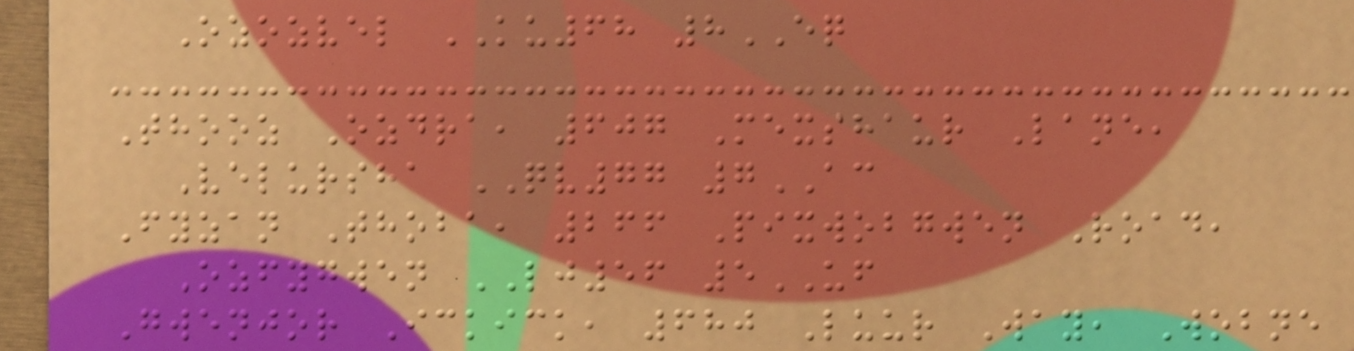Ozozvel KU68 8EQ
Thooz Ozdra, 607 Mexshaur Lane,
Velursha QV77 7AC
Fyzan Thoba, 266 Pixwobgwen Road,
Ozfygwen LJ56 5UF
Gwenjor Ickick, 680 Luur Way, Wobne
